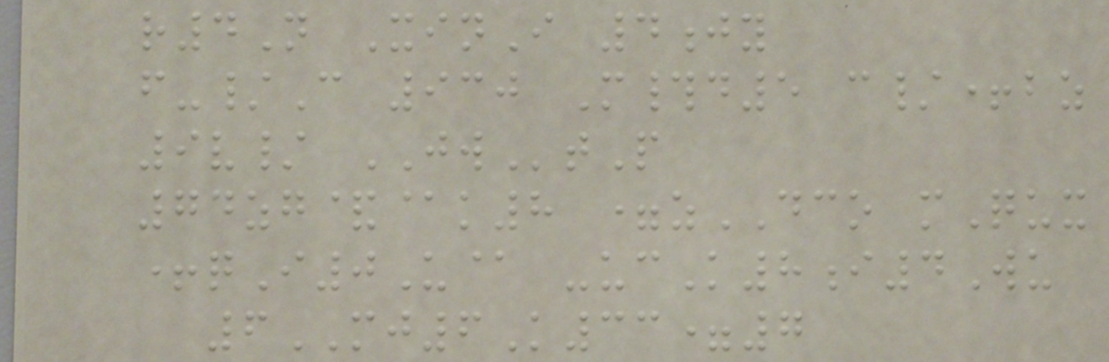r4N XinI 4jy
f-/C 930 M#d5 c/+bz
9v/ JWtP
74zg&@k8 =zDCO mQux
+qI0U@ -ucK8i4Wu
6MJ6K33=7
